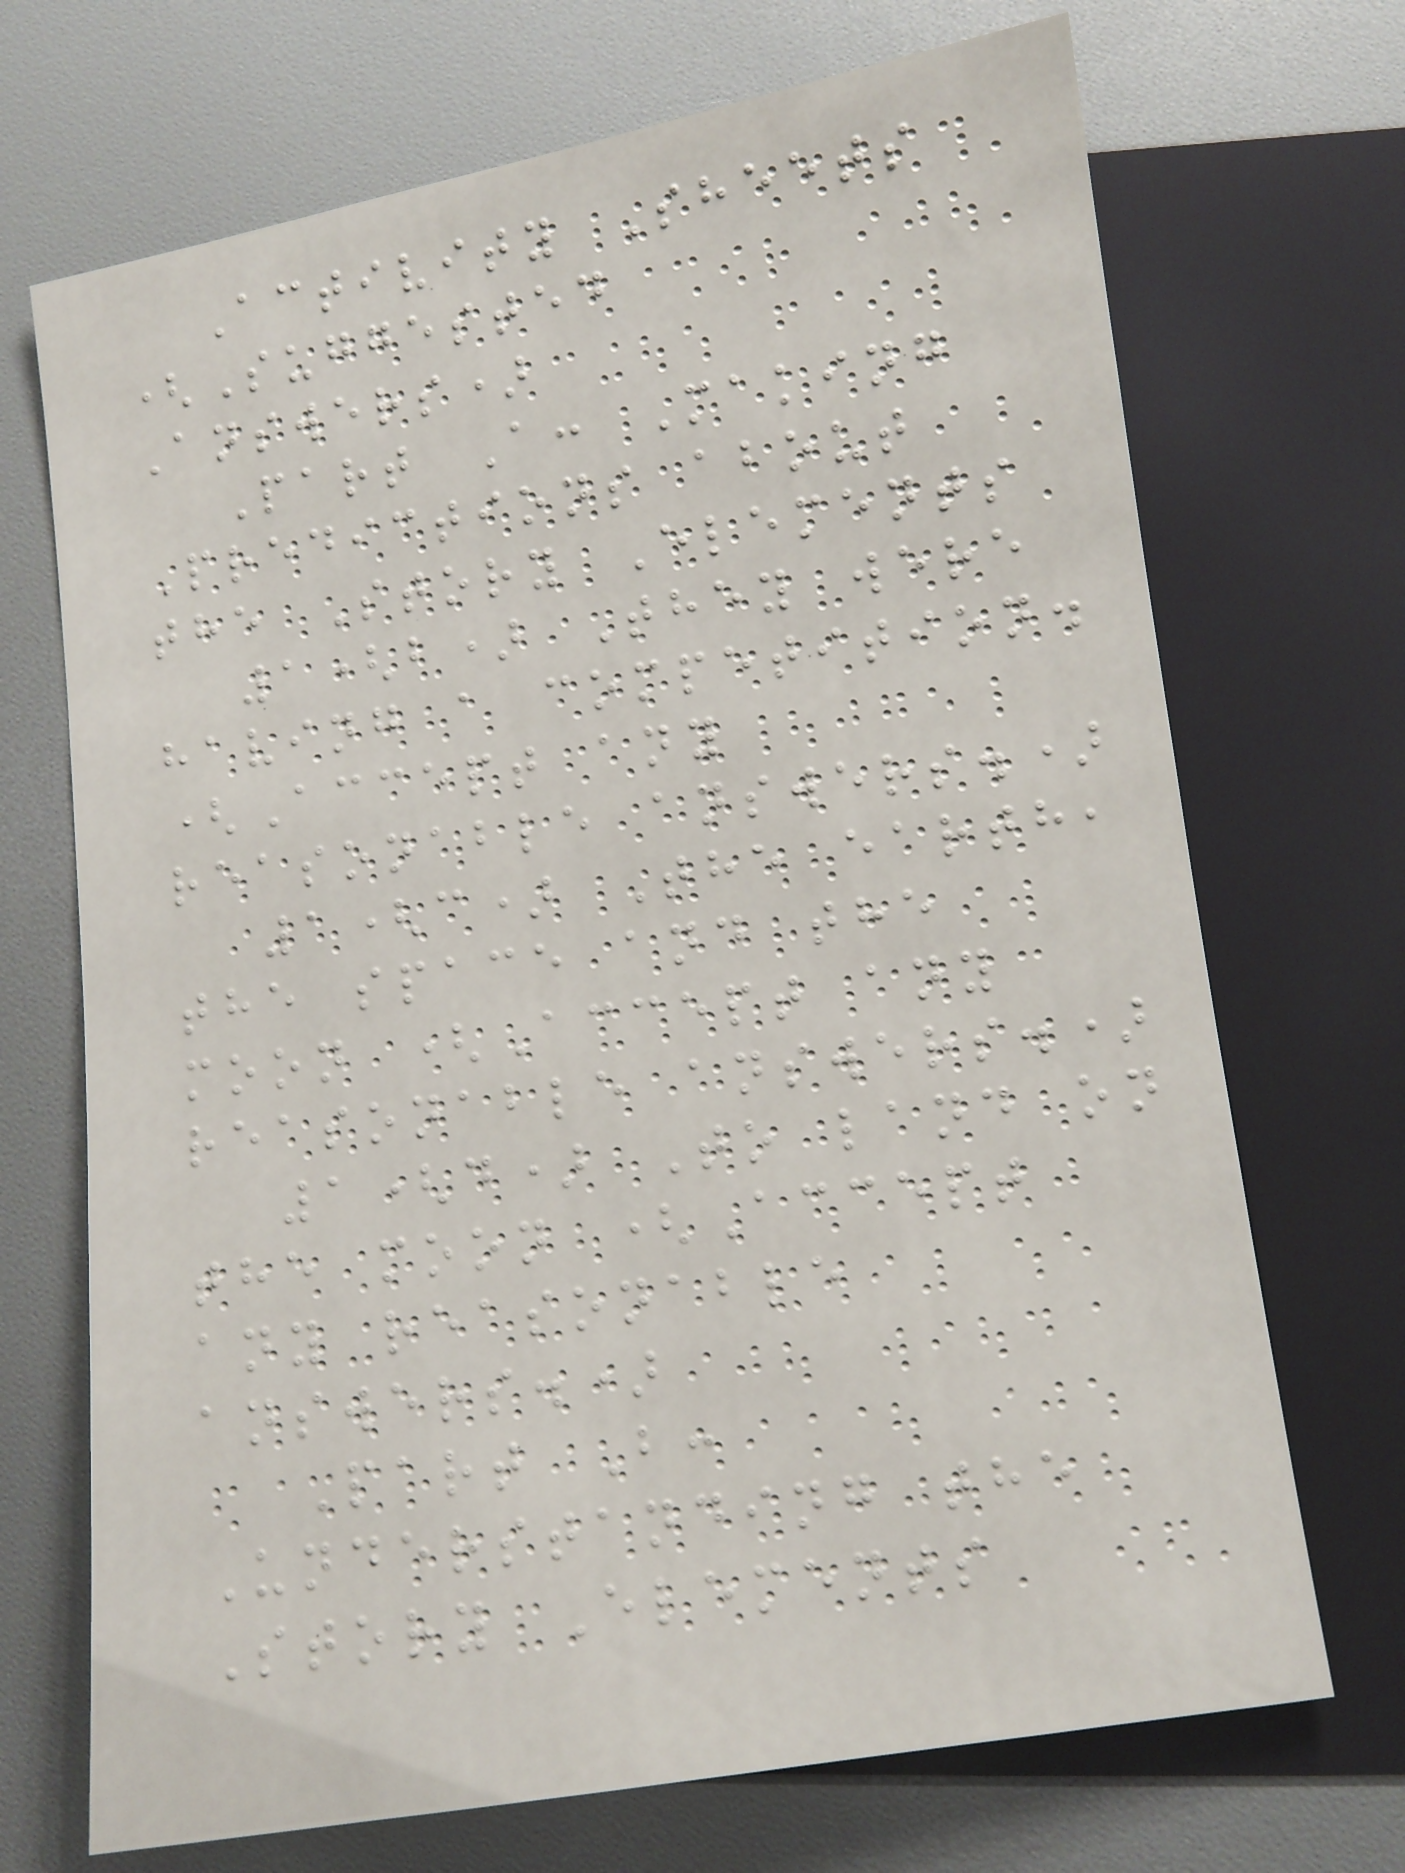Activity Sheets
(Suggested
Answers)
Part A: Making
Predictions about
the Story Elements
1(b) They were
having a competition.
(Accept any
reasonable answers.)
1(c) The earth,
the space and the
moon (Accept any
reasonable answers.)
1(d) To land on
the moon (Accept
any reasonable
answers.)
Part B:
Understanding the
Story Elements
